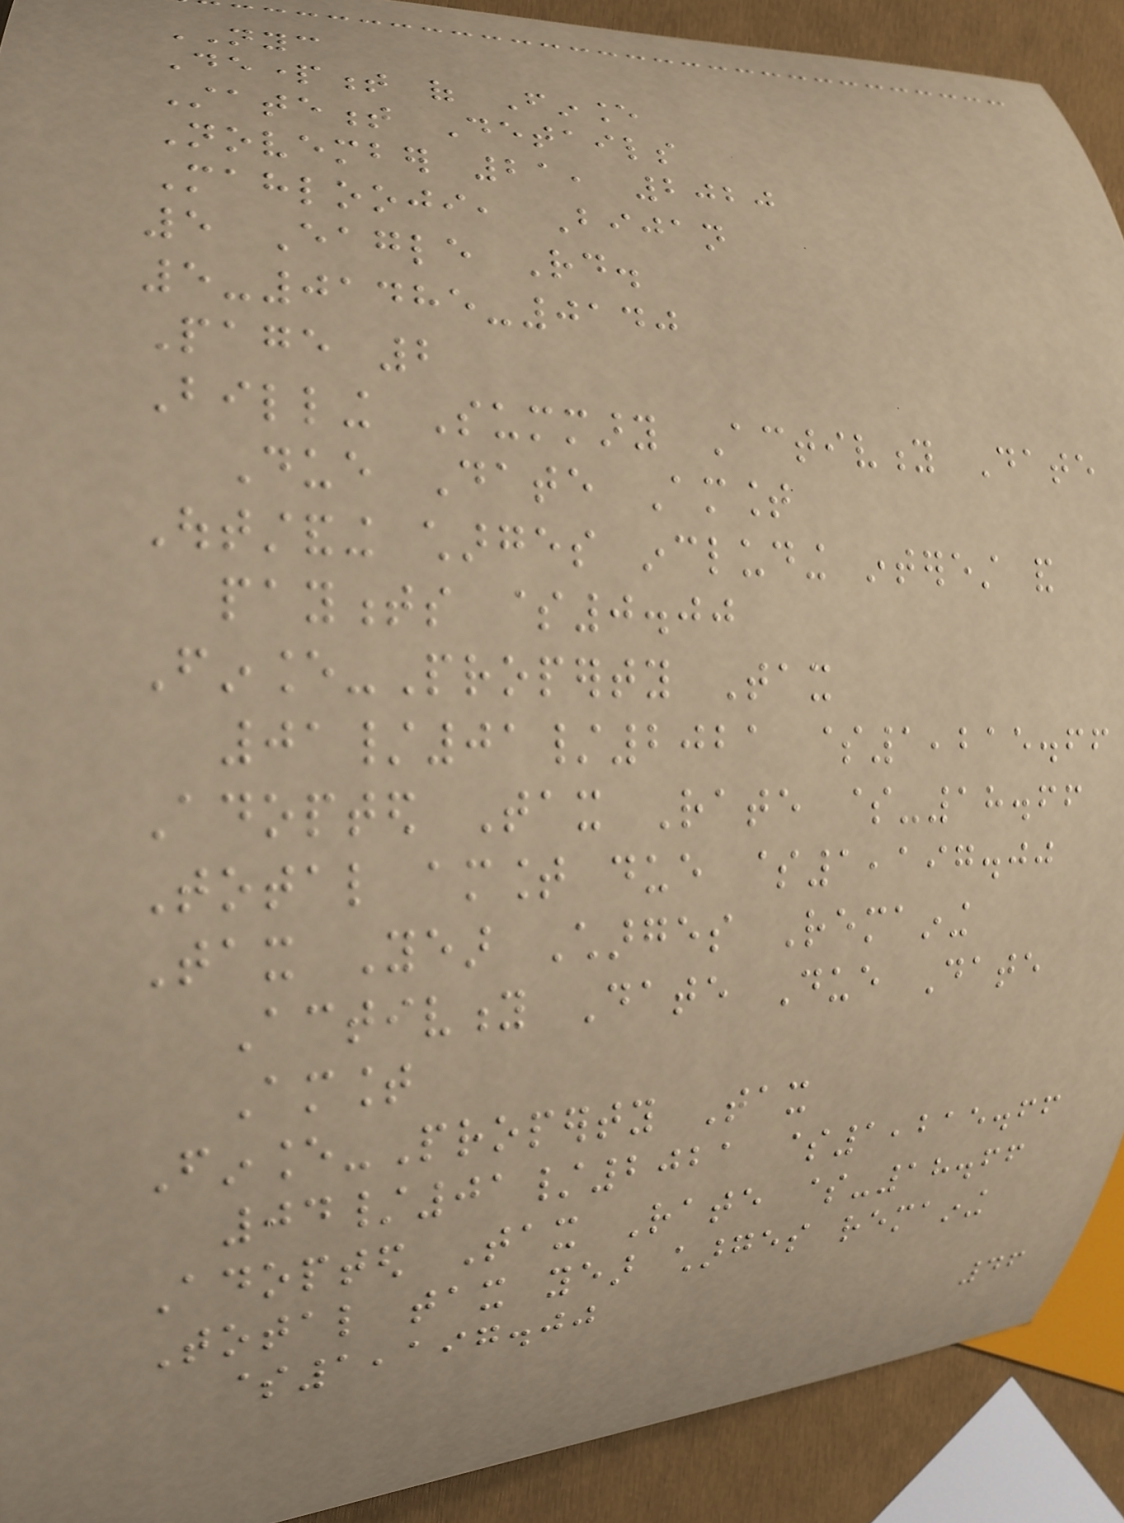NYC
Department of Finance
Statement Details
November 21, 2020
Mahlooji, Bijan
5 Eagle Rd.
5-01485-0140
Page 2
Billing Summary Activity Date
Due Date Amount
Outstanding charges including interest and
payments $0.00
Finance-Property Tax
01/01/2021 $1,215.66
Adopted Tax Rate $-18.66
Total amount due $1,197.00
Tax Year Charges Remaining
Activity Date Due Date
Amount
Finance-Property Tax
04/01/2021 $1,215.66
Adopted Tax Rate $-18.66
Total tax year charges remaining
$1,197.00
46
